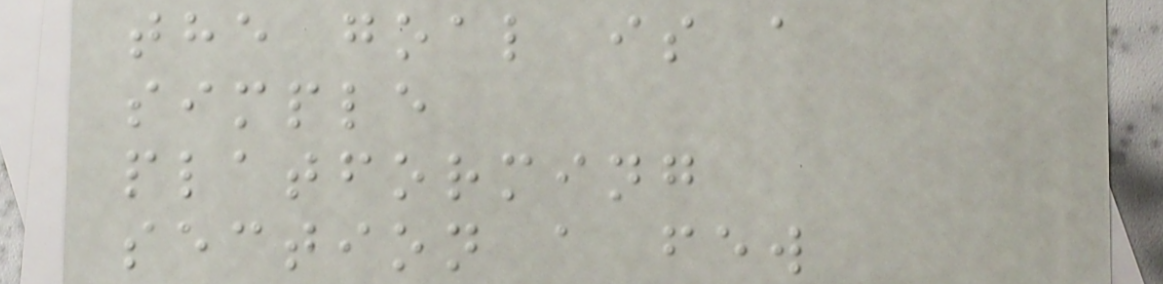the goal is a
simple
platforming
section a few
